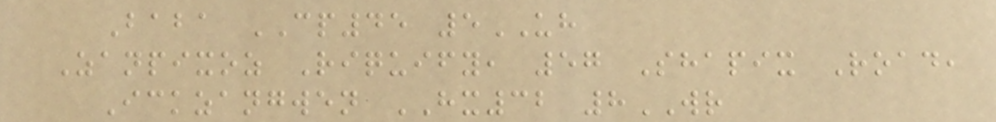Baba CP45 5UH
Zanpixoz Riquify, 57 Shapix Road,
Ickzangwen HX32 8WR
